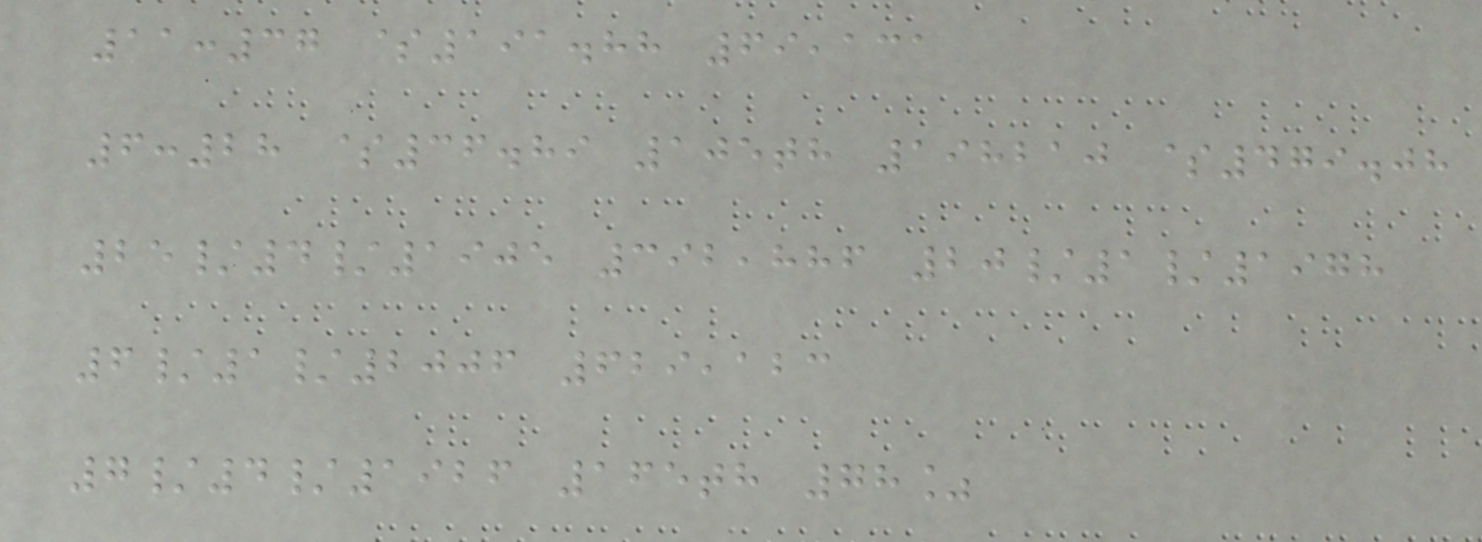11:37 $191.88 69,131
6:28 $36.89 105th 198210 $479.08
25/4/1905 392,886 20/1/1978
6/1/2006 629,123
7/4/1926 165th 78%
